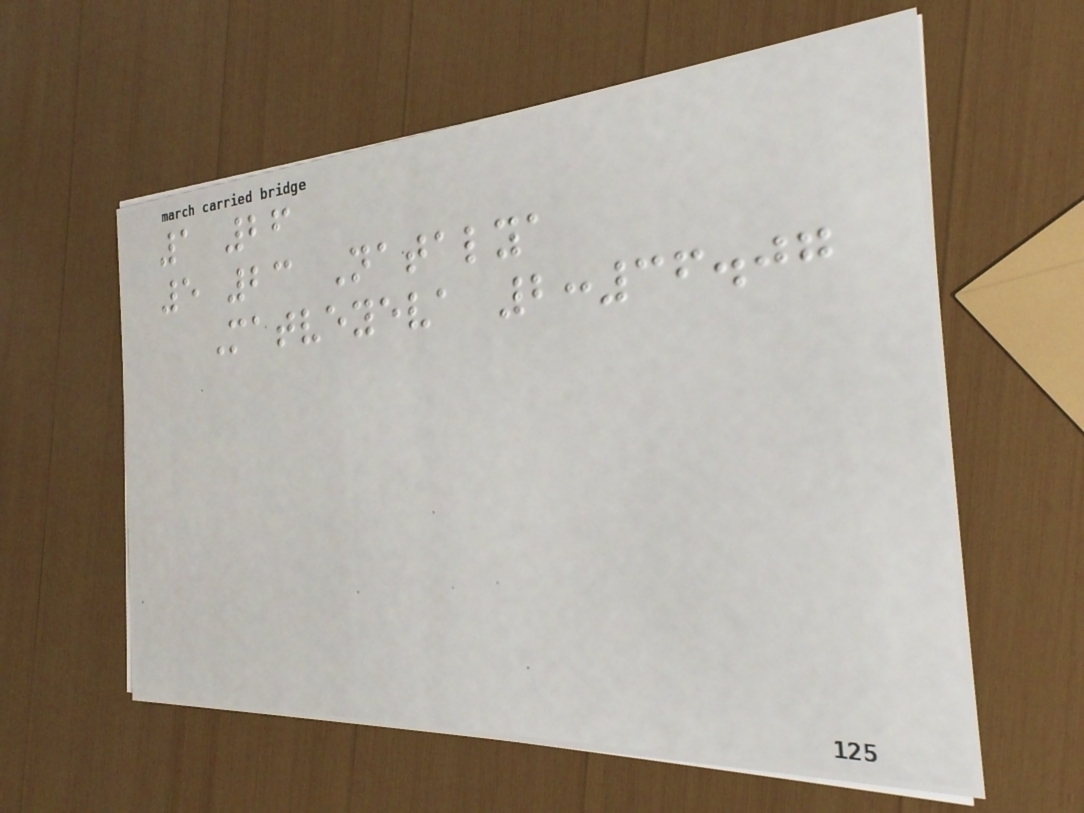1 26
5 23 Natalya
Matveyeva 2:36.07
